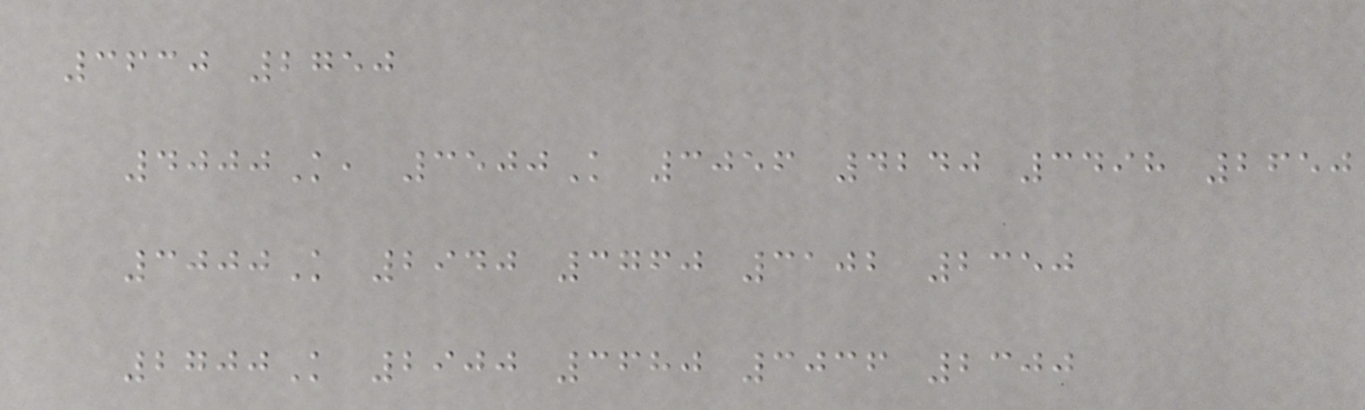3630 2750
4000K, 3500K 3056 4240 3498 2650
3000K 2940 3760 3102 2350
2700K 2900 3680 3036 2300
